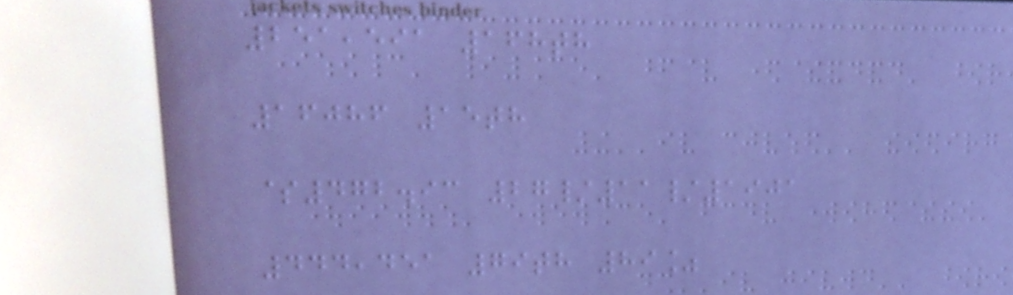251,591 168th
16086 15th
$472.93 27/11/1901
444,451 79th 89%
